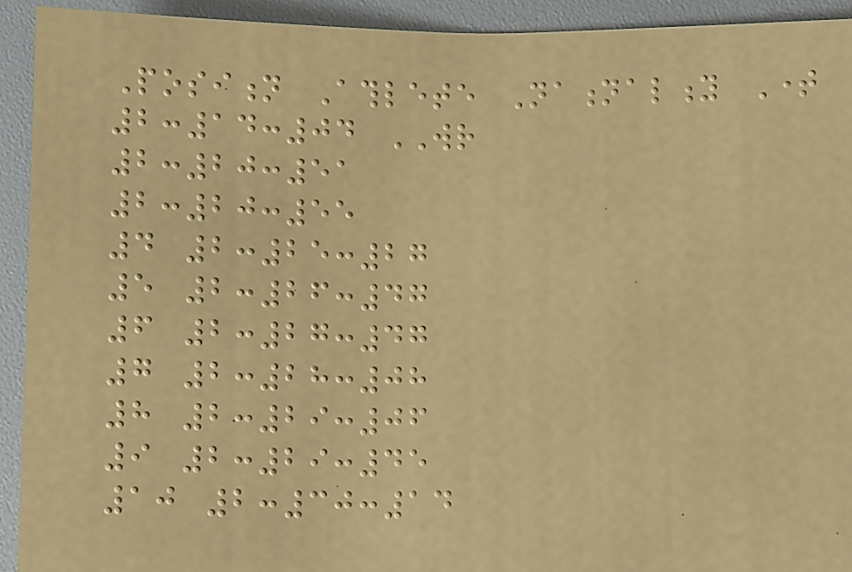Position Athlete Nationality Time
2:14:04 WR
2:20:51
2:20:55
4 2:25:27
5 2:26:47
6 2:27:47
7 2:28:08
8 2:29:06
9 2:29:45
10 2:30:14
